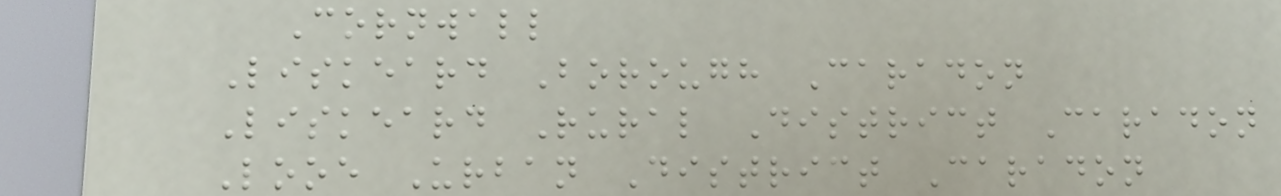Cornwall
Liskeard Borough Caradon
Liskeard Rural District Caradon
Looe Urban District Caradon
